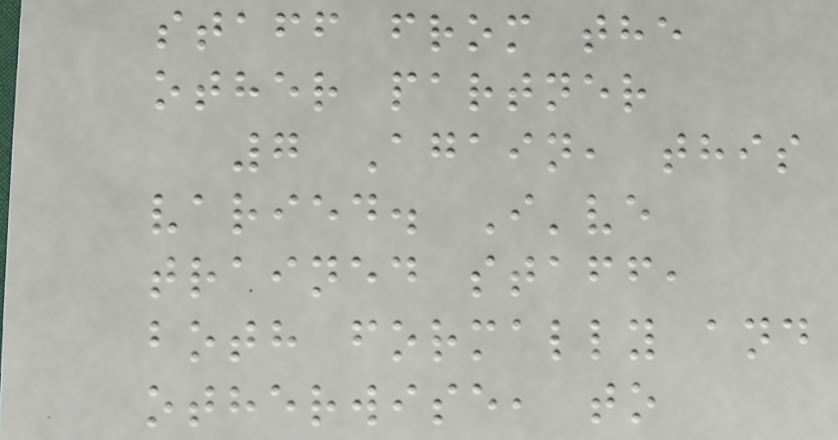staff from the
other partner
7 Again, this
varied. I've
trained staff,
both formally and
otherwise, to
